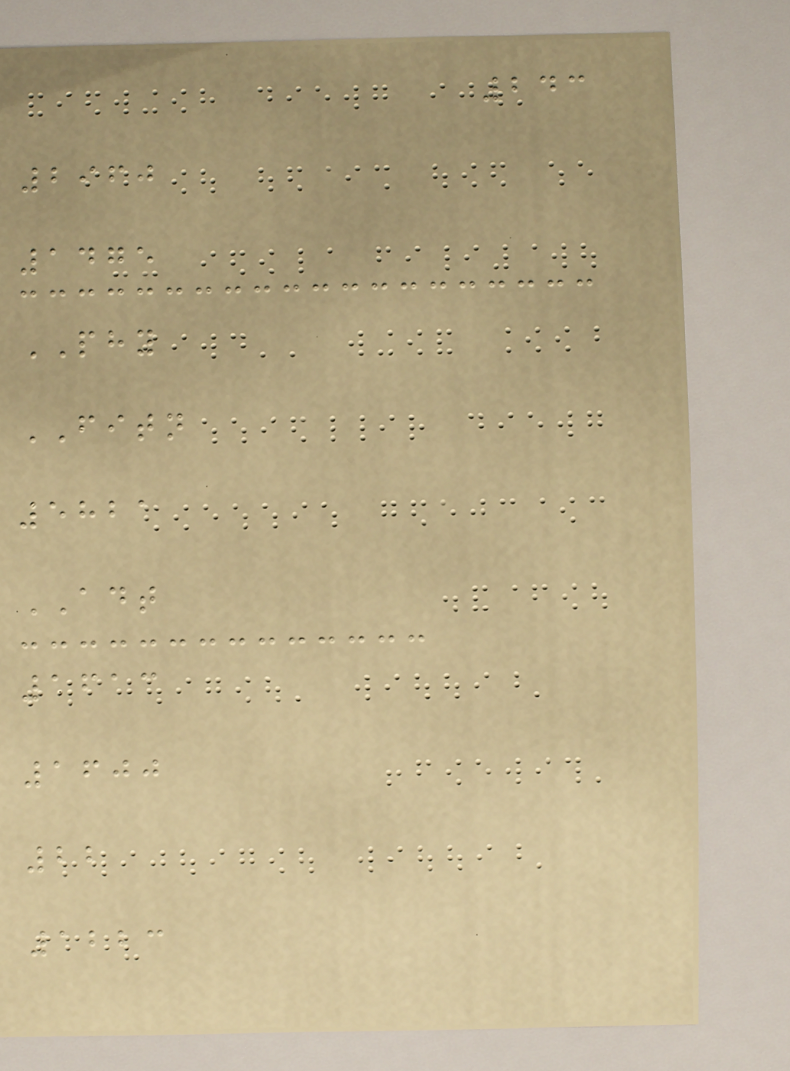243
2960
1475
PHY
FITN
5821
ADT
1613
1600
22
1223
